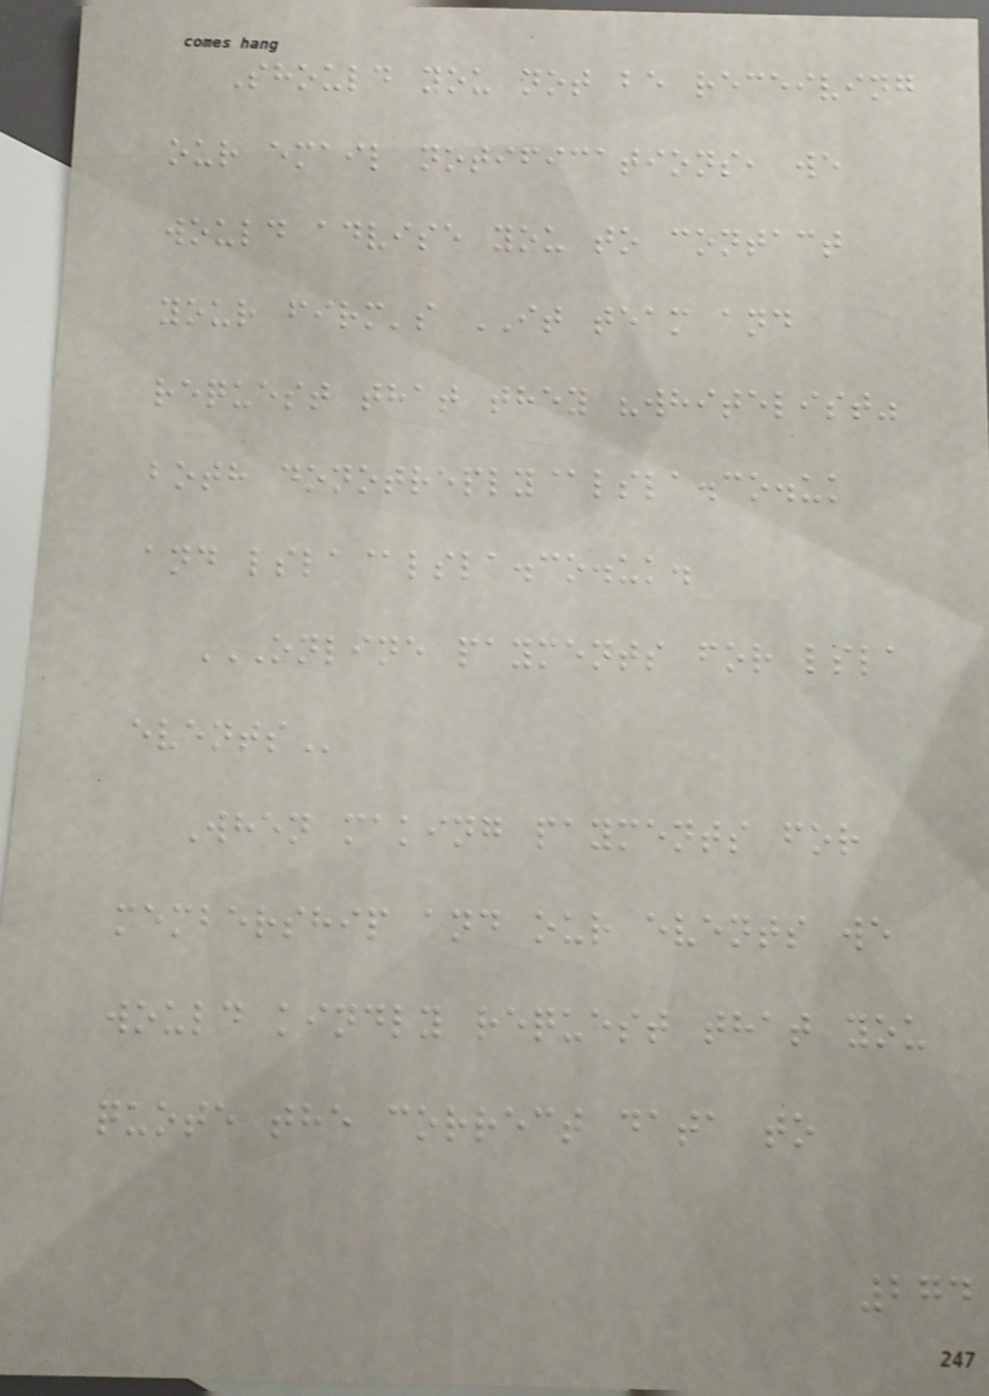Should you not be receiving
our email notifications, we
would advise you to contact
your firm's IT team and
request that they "whitelist"
both donotreply@lsla.co.uk
and lsla@lsla.co.uk.
ONLINE PAYMENTS FOR LSLA
EVENTS
When making payments for
membership and our events we
would kindly request that you
quote the correct data to
274
